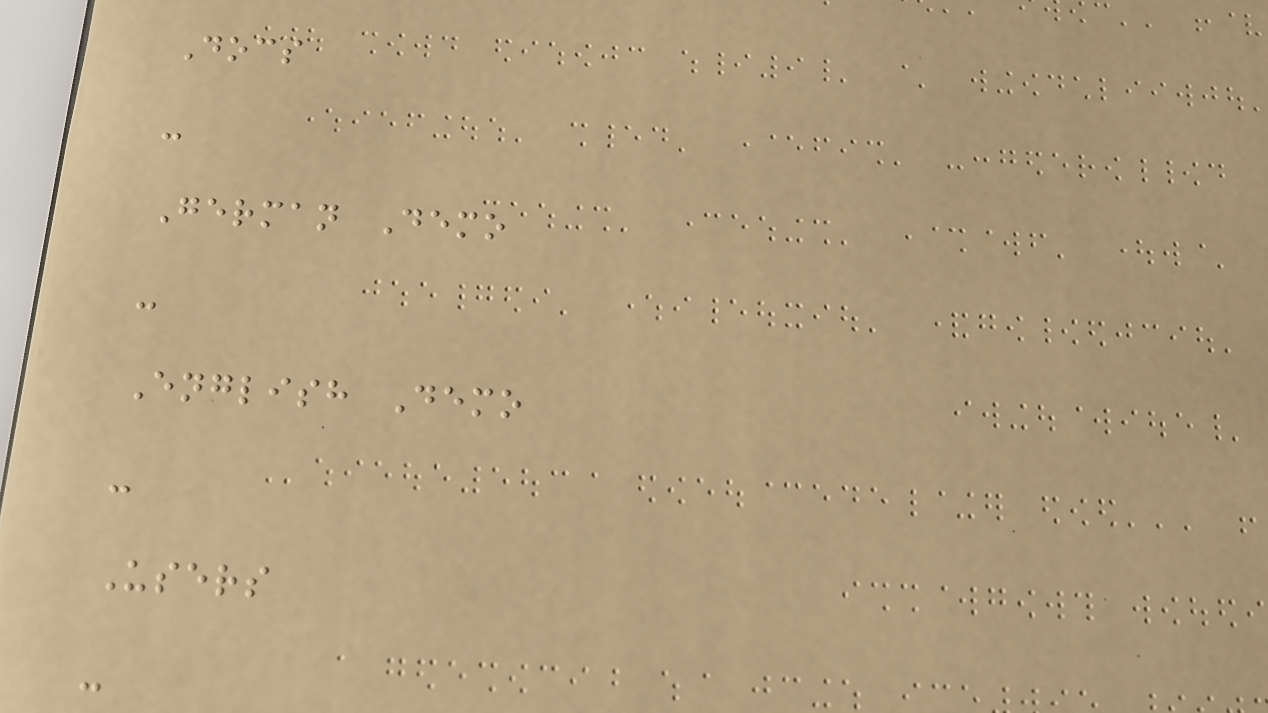Docs
-
German Demo
-
English Demo
-
Users
-
